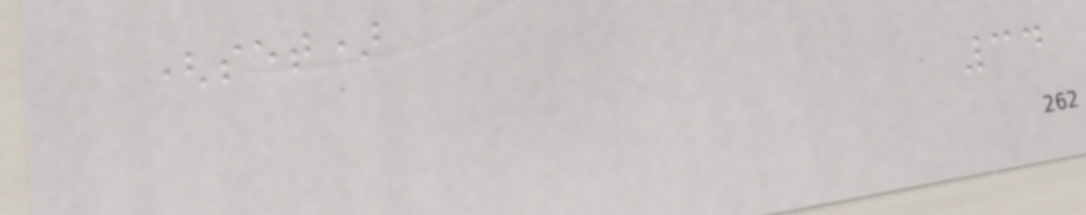(set)
34
